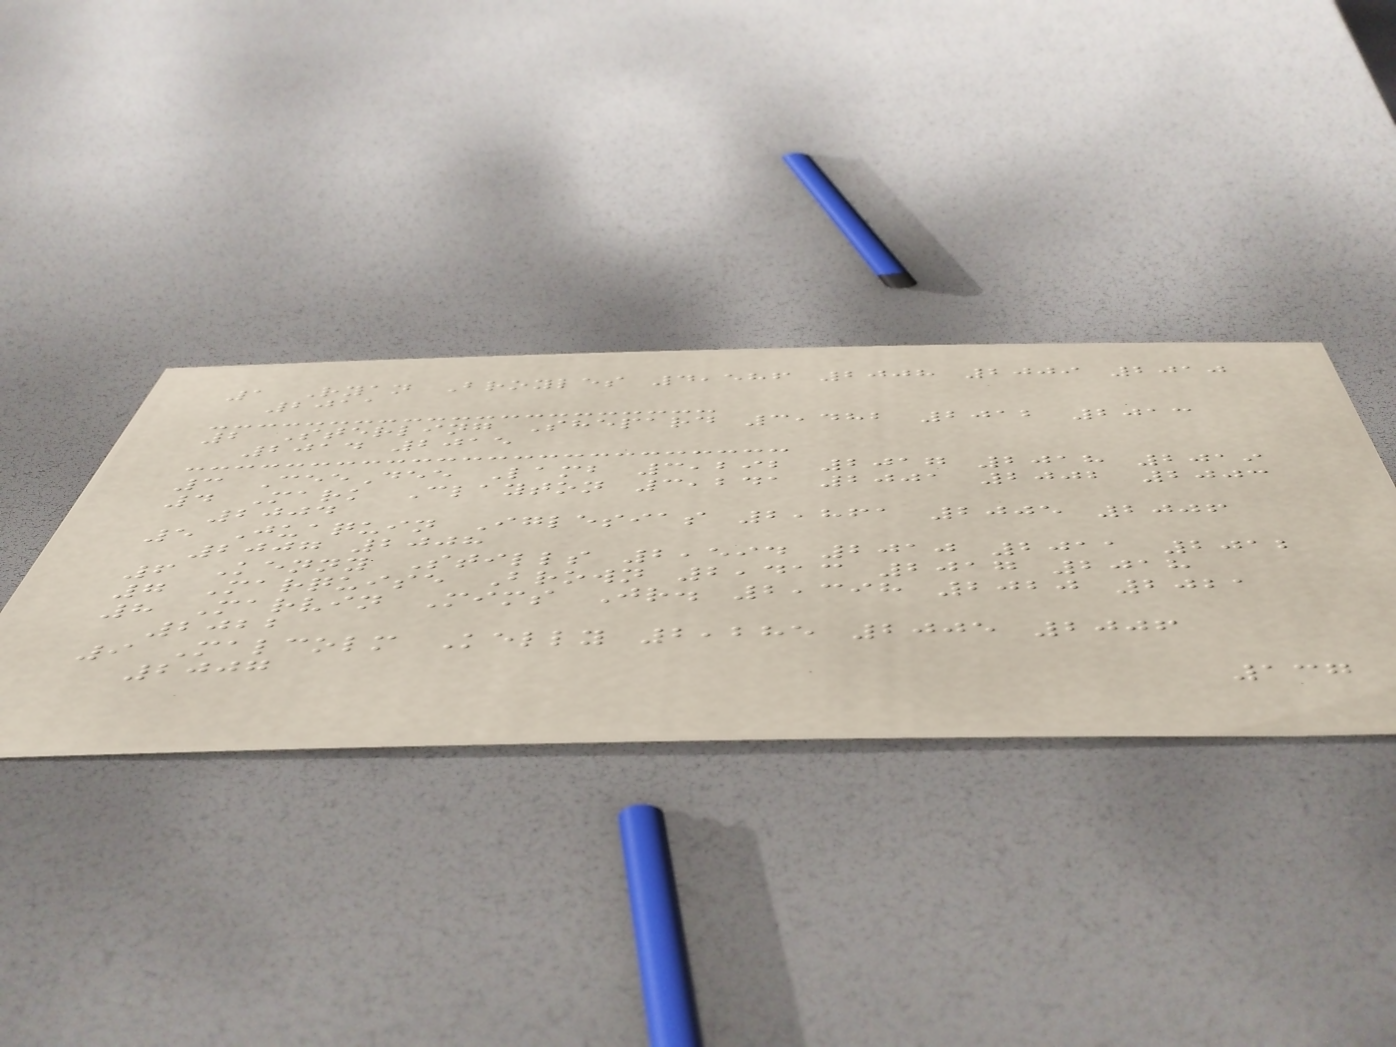1 Ryan Broyles 4,586 2008 2009 2010
2011
2 Sterling Shepard 3,482 2012 2013
2014 2015
3 CeeDee Lamb 3,292 2017 2018 2019
4 Mark Clayton 3,241 2001 2002 2003
2004
5 Juaquin Iglesias 2,861 2005 2006
2007 2008
6 Kenny Stills 2,594 2010 2011 2012
7 Marquise Brown 2,413 2017 2018
8 Marvin Mims Jr. 2,398 2020 2021
2022
9 Malcolm Kelly 2,285 2005 2006
2007
137
